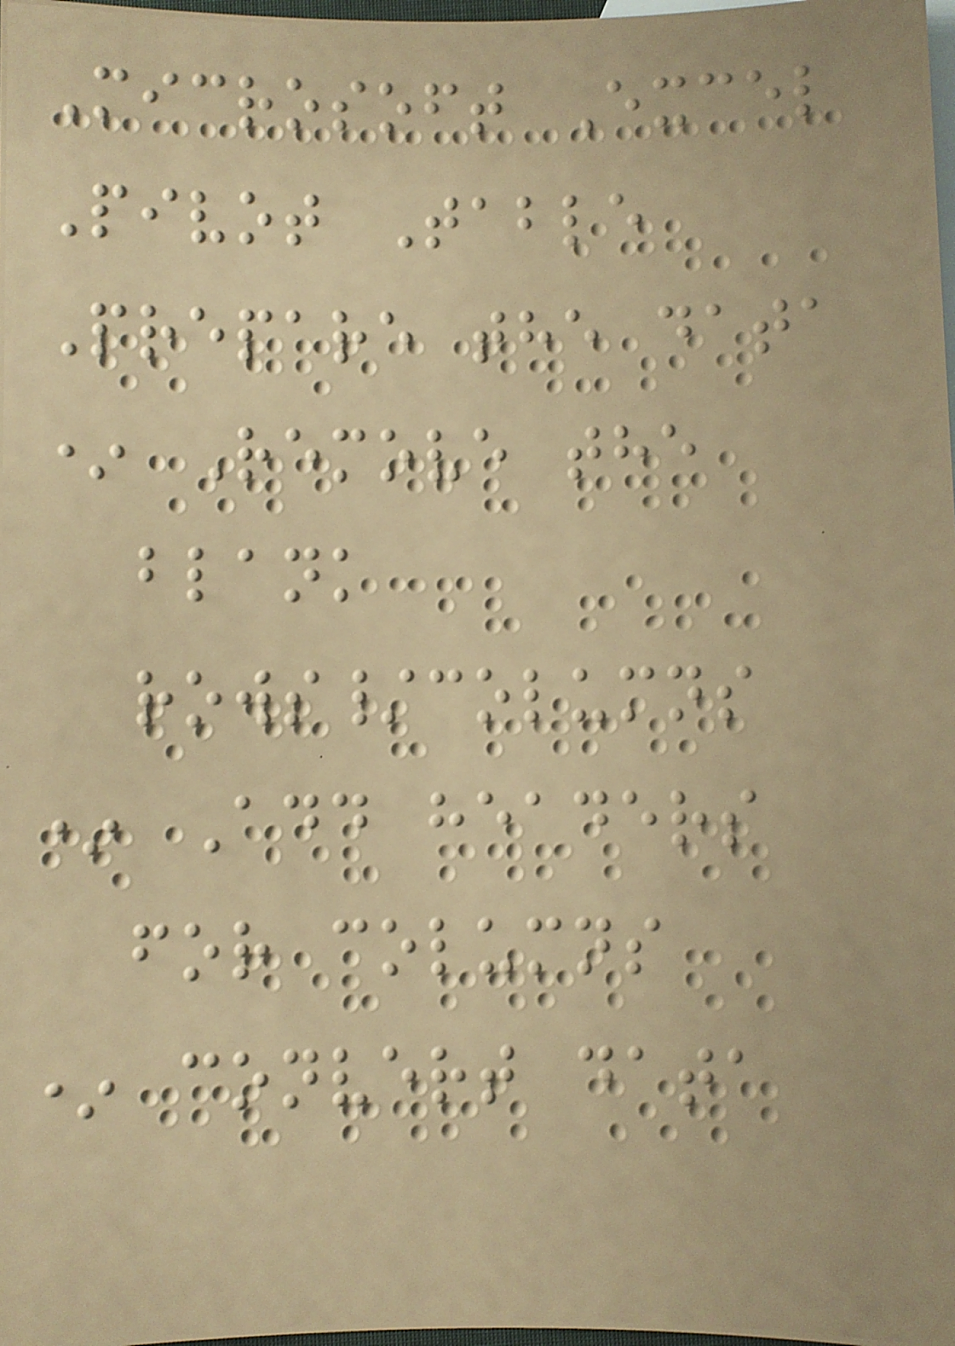Microsoft Excel
Pivot Table
Prepare the data
* Remove the
blank
rows/columns
* Add headers
for columns
* convert data
